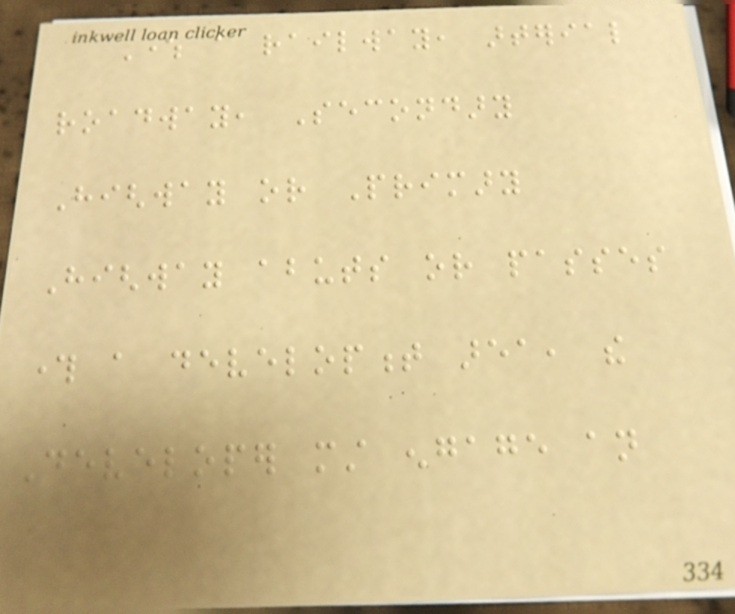Where a railway, arterial
roadway, Secondary
Highway or Primary
Highway abuts or passes
through a development area, the
Developer must engage an
